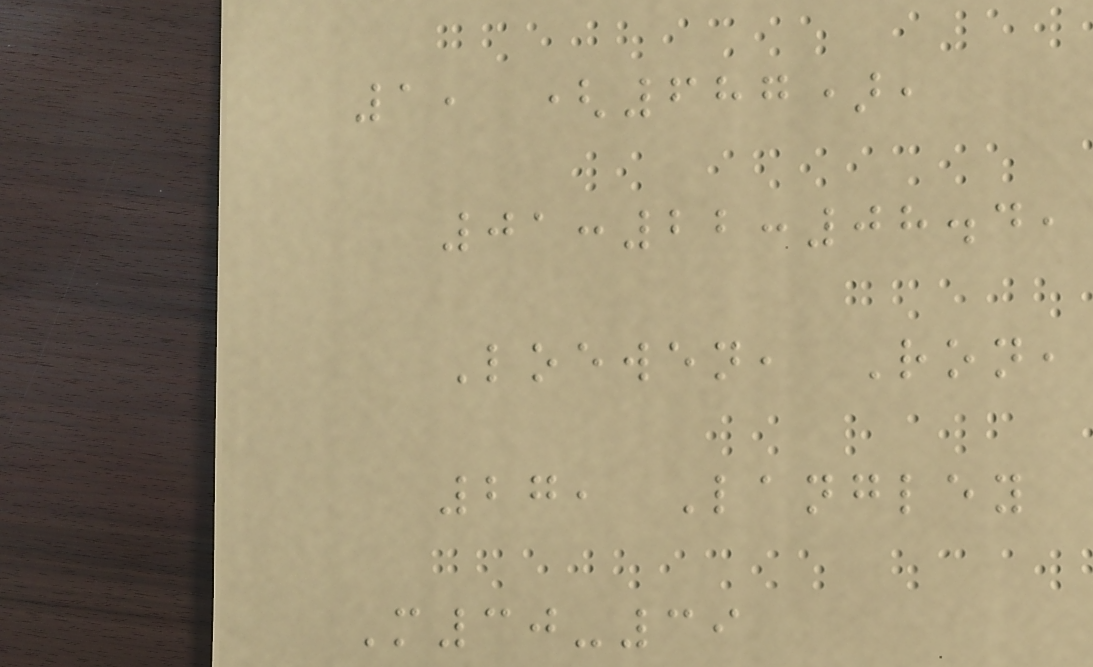1, (687),
01:22:08.4,
Loewen, Ron,
27, Langley
M30-39
